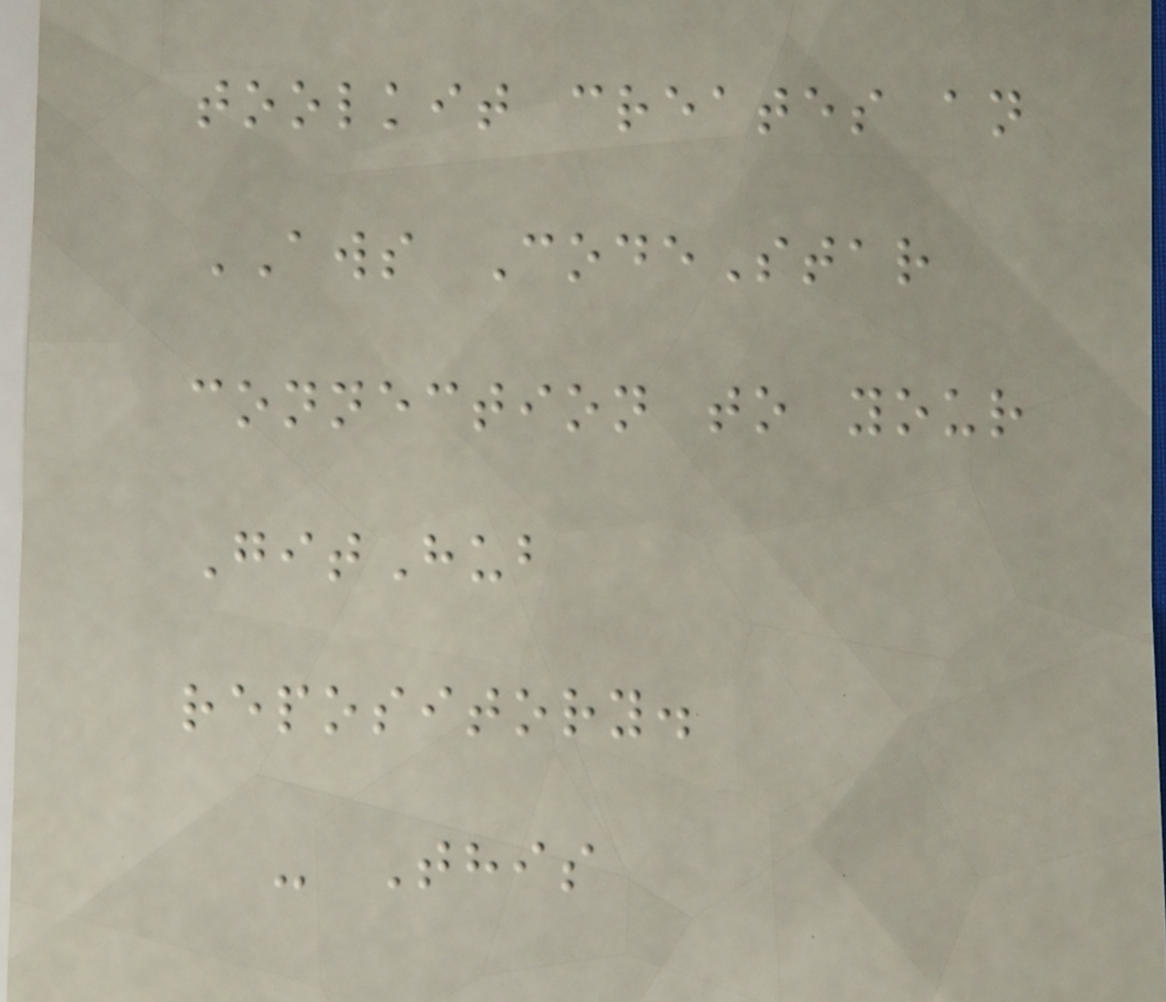toolkit creates an
AWS CodeStar
connection to your
GitHub
repository.
- This
